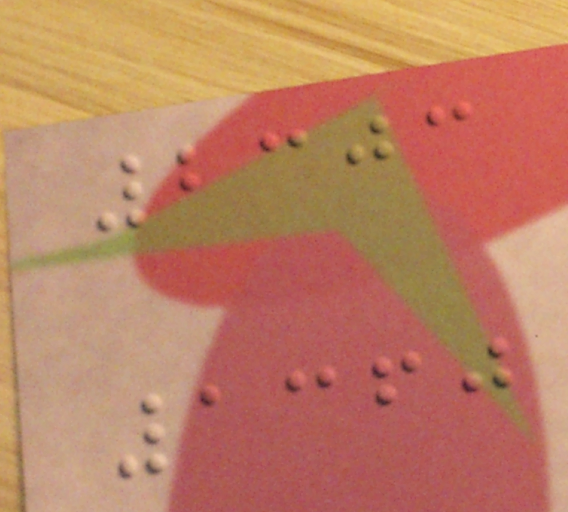2303
1360
